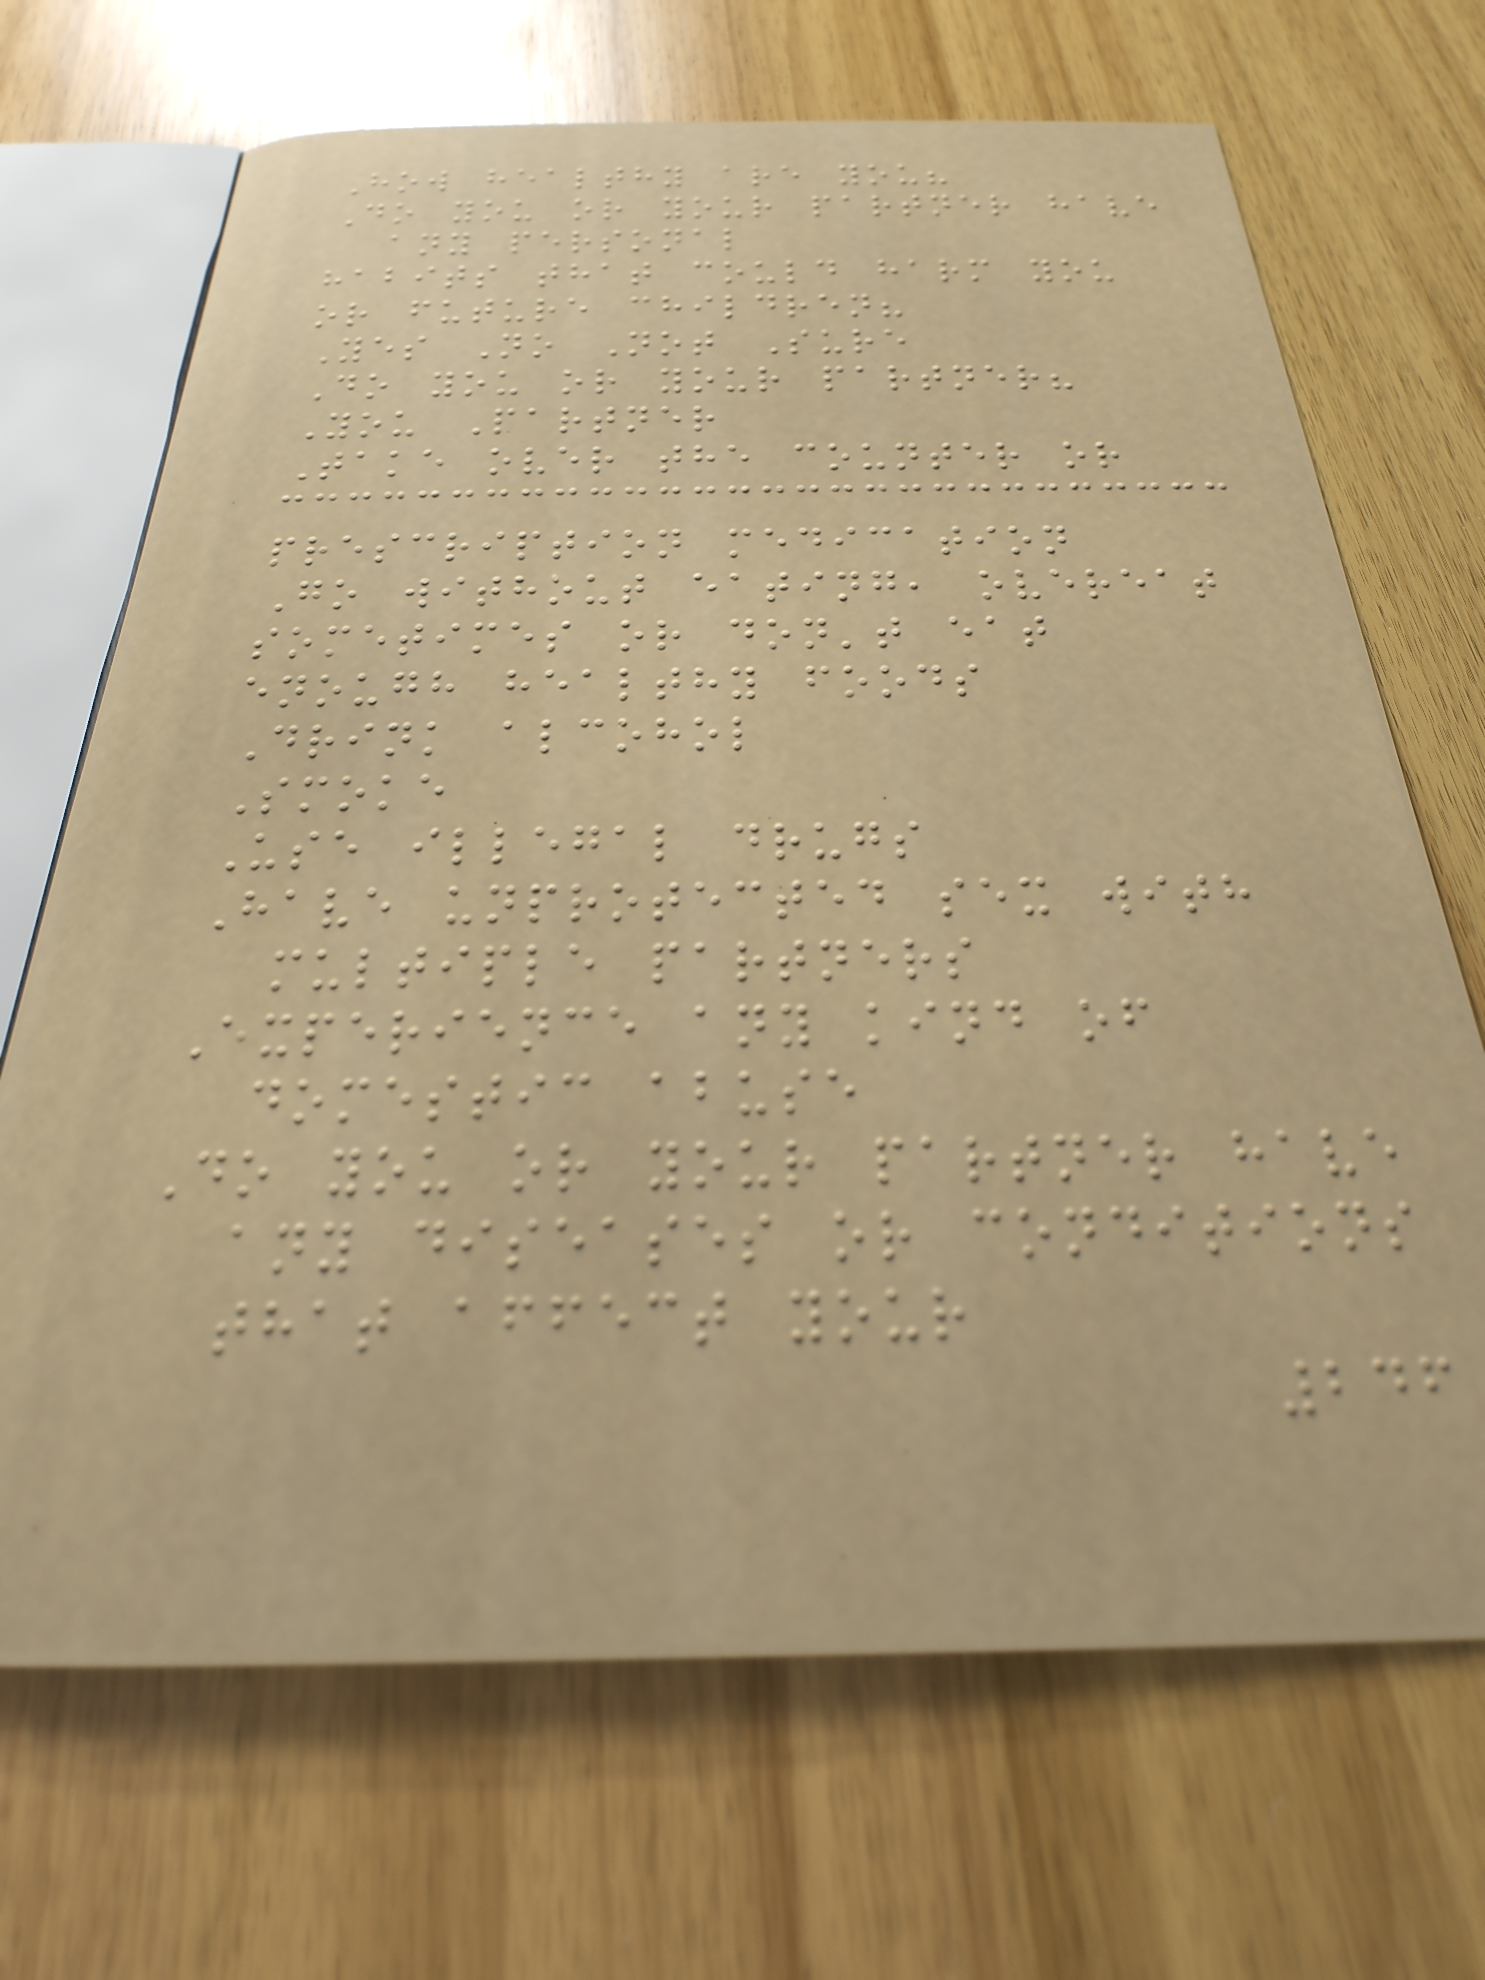How healthy are you?
Do you or your partner have
any personal
habits that could harm you
or future children?
Yes No Not Sure
Do you or your partner?
You Partner
Take over the counter or
prescription medication
Go without eating, overeat
sometimes or don't eat
enough healthy foods
Drink alcohol
Smoke
Use illegal drugs
Have unprotected sex with
multiple partners
Experience any kind of
domestic abuse
Do you or your partner have
any diseases or conditions
that affect your
246
